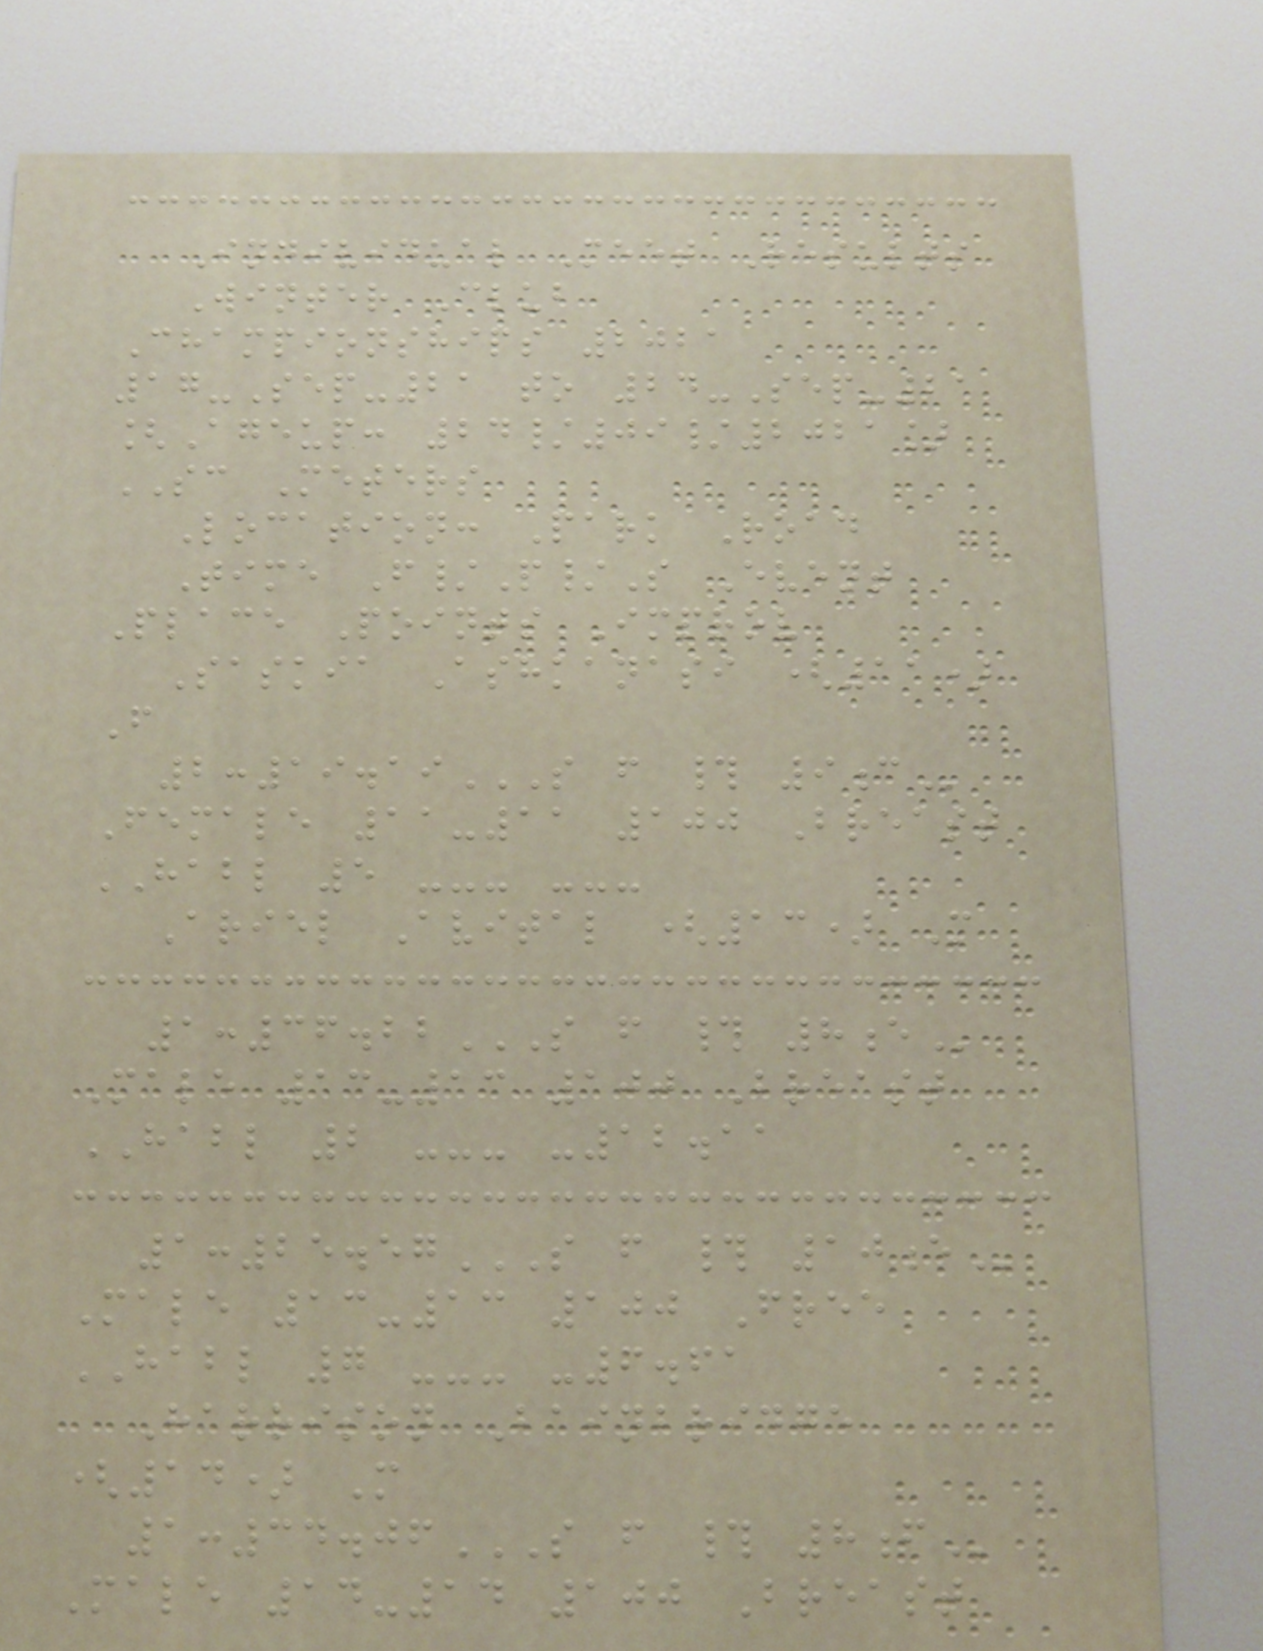Individual Meet Results
Winter Club
Championships 2021
17-Sep-21 to 24-Sep-21
[Ageup: 24/09/2021]
SC Meters
Location: Park Road
Time F/P/S Event
Place Points Improv
Saskia Ashkanasi (11)
F
2:19.19S F # 9C
Female 11-11 100 Breast
HABL 5 --- ---
Ariel Avital (13) M
1:36.22S F # 8E
Male 13-13 100 Breast
HABL 2 --- -12.11
1:25.57S F # 10E
Male 13-13 100 Free
HABL 7 --- -6.61
Harrison Bainbridge
(14) M
1:34.06S F # 8F
Male 14-14 100 Breast
